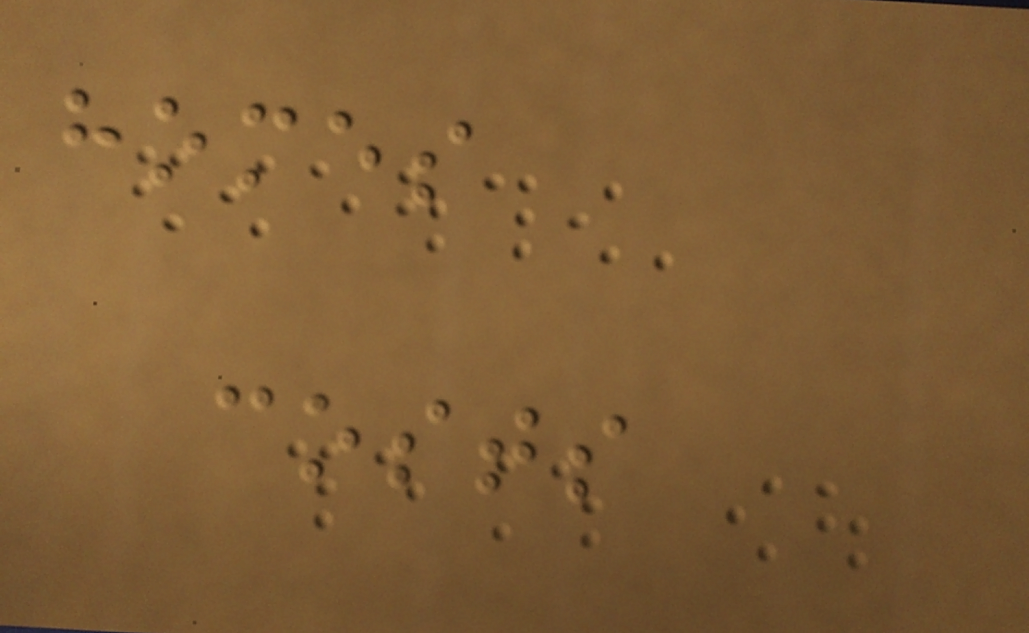homes
costs
